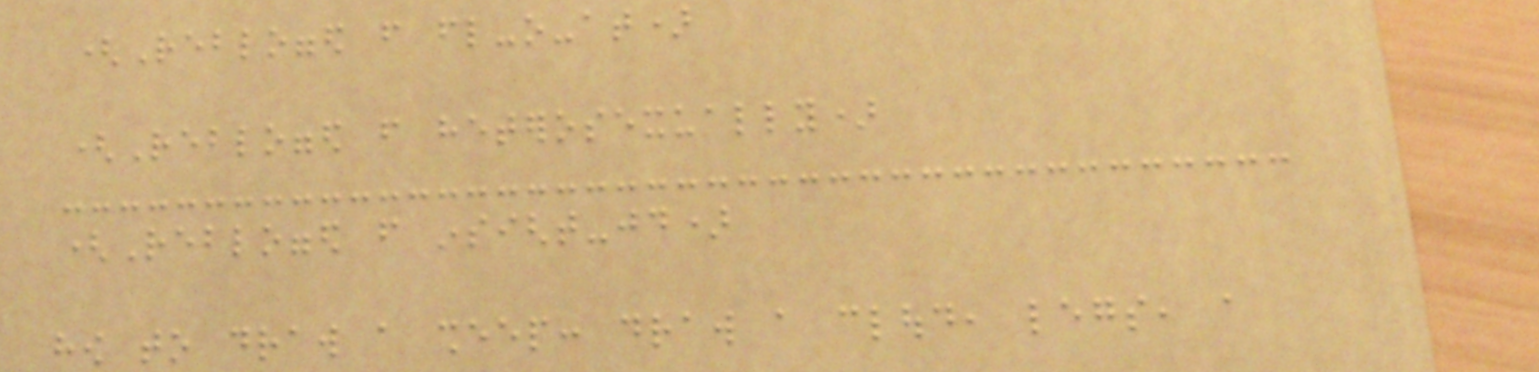(Reblogged from fl-o-at)
(Reblogged from heterosexually)
(Reblogged from insight-jd)
how to draw a sheep: draw a cloud, legs, a
